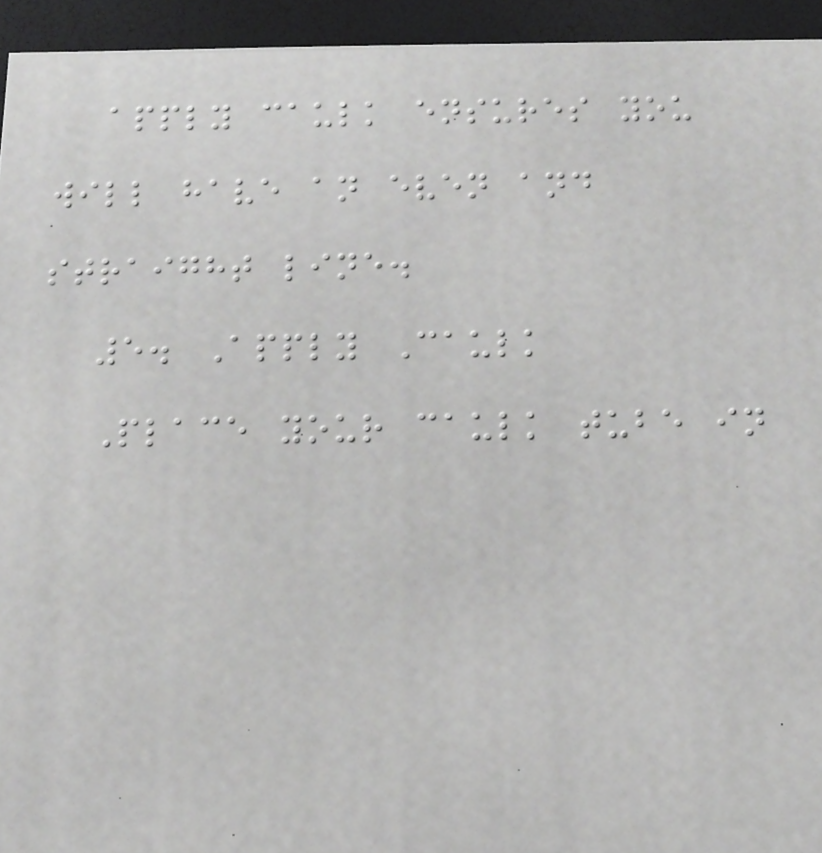apply caulk ensures you
will have an even and
straight line.
5. Apply Caulk
Place your caulk tube in
